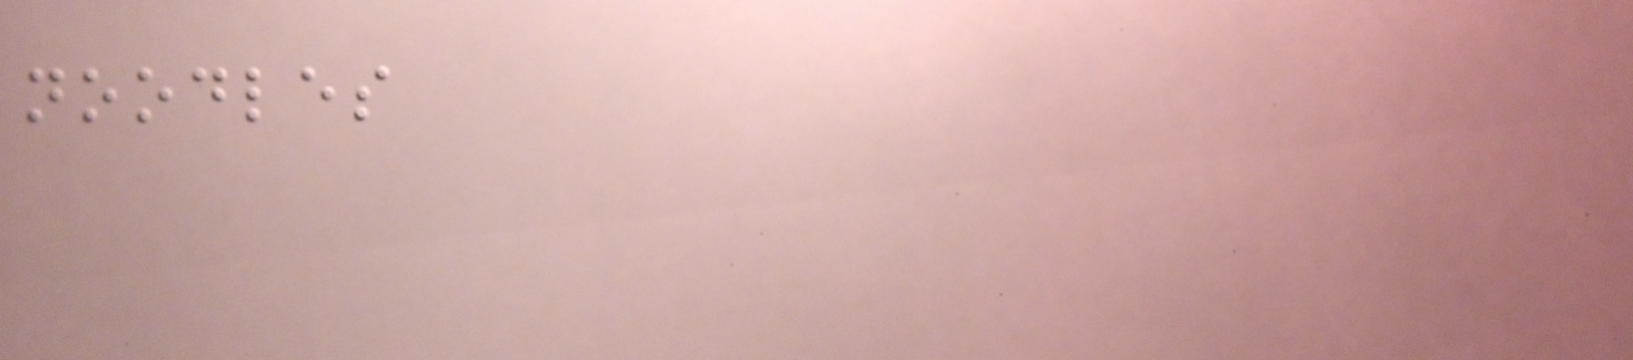noodles
